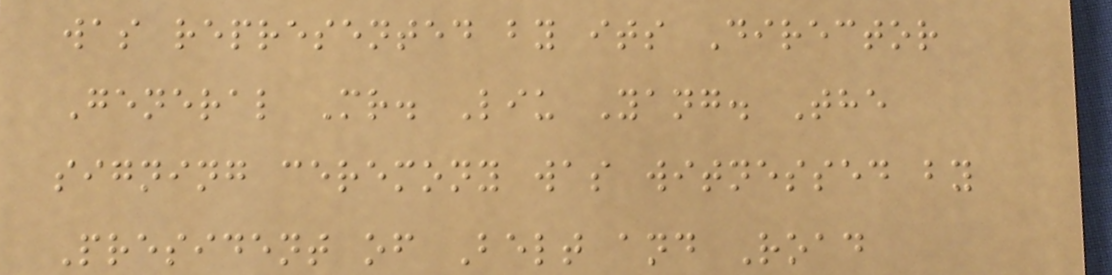was represented by its Director
General Mr. Liu Yang. The
signing ceremony was witnessed by
President of Belt and Road
